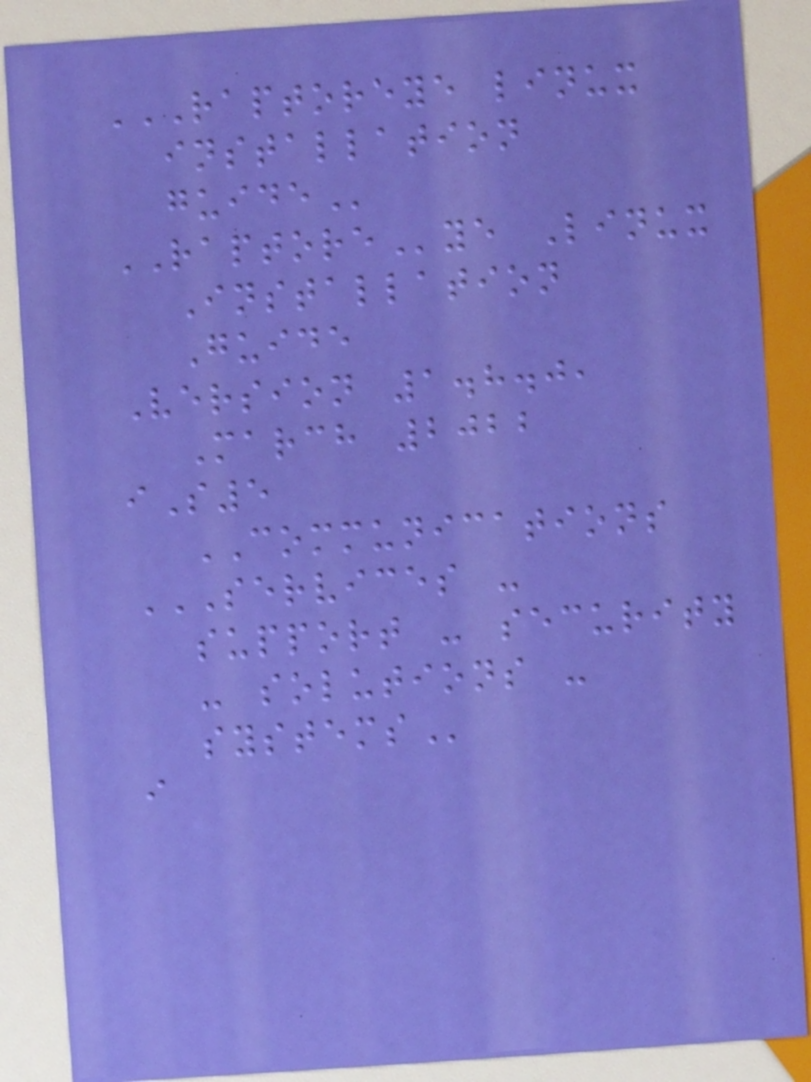RAPTOREYE LINUX
INSTALLATION
GUIDE
RAPTOREye Linux
Installation
Guide
Version 1.8.0,
March 2022
iS5
COMMUNICATIONS
SERVICES -
SUPPORT - SECURITY
- SOLUTIONS -
SYSTEMS
i
